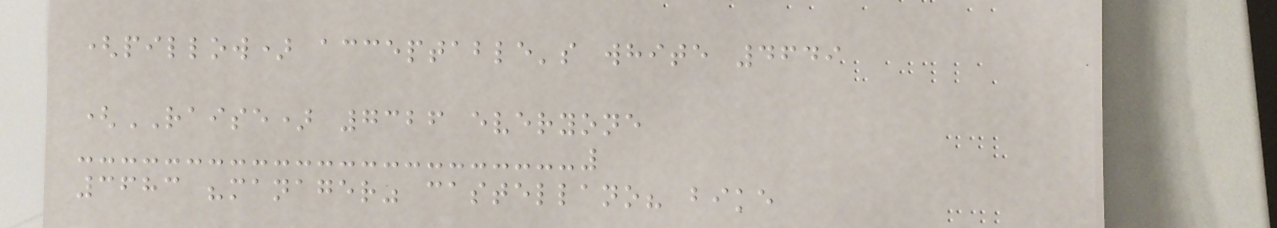(pillow) acceptable's white 4649
(RAISE) 7326 everyone
3683 "manager" castellano? bike
